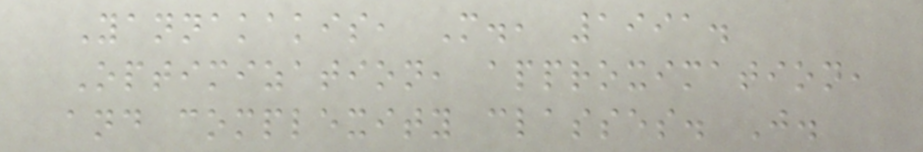Yannakakis, M., 1991.
Optimization, approximation,
and complexity classes. J.
